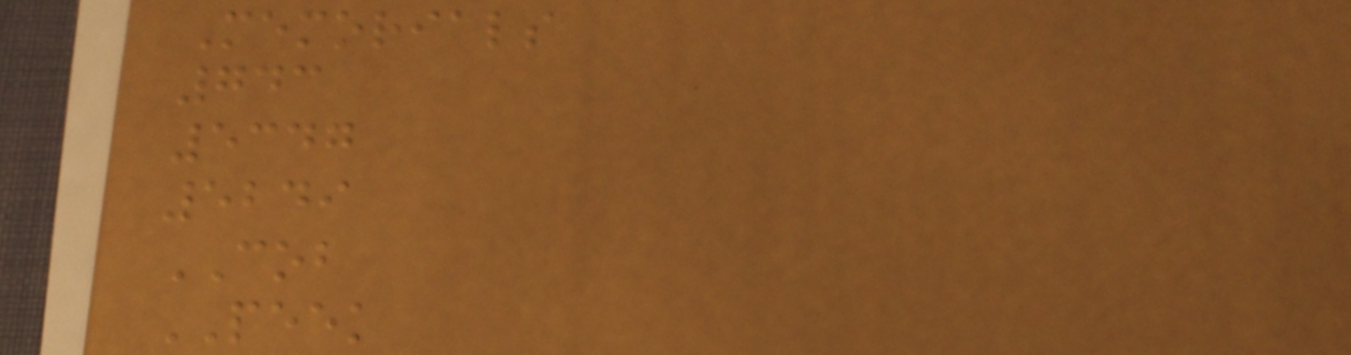Memorials
743
5347
5249
COB
PEEK
